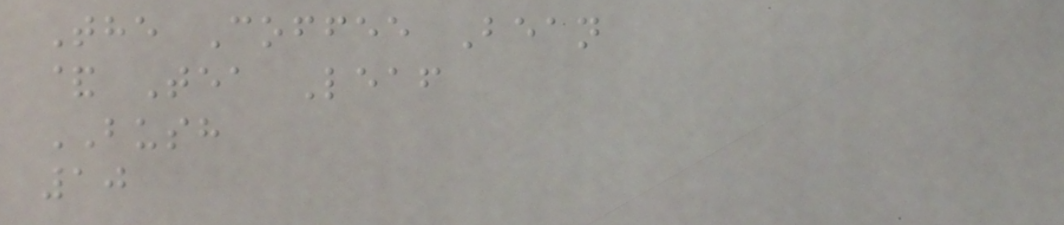The Coffee Bean
& Tea Leaf
BUSH
10
